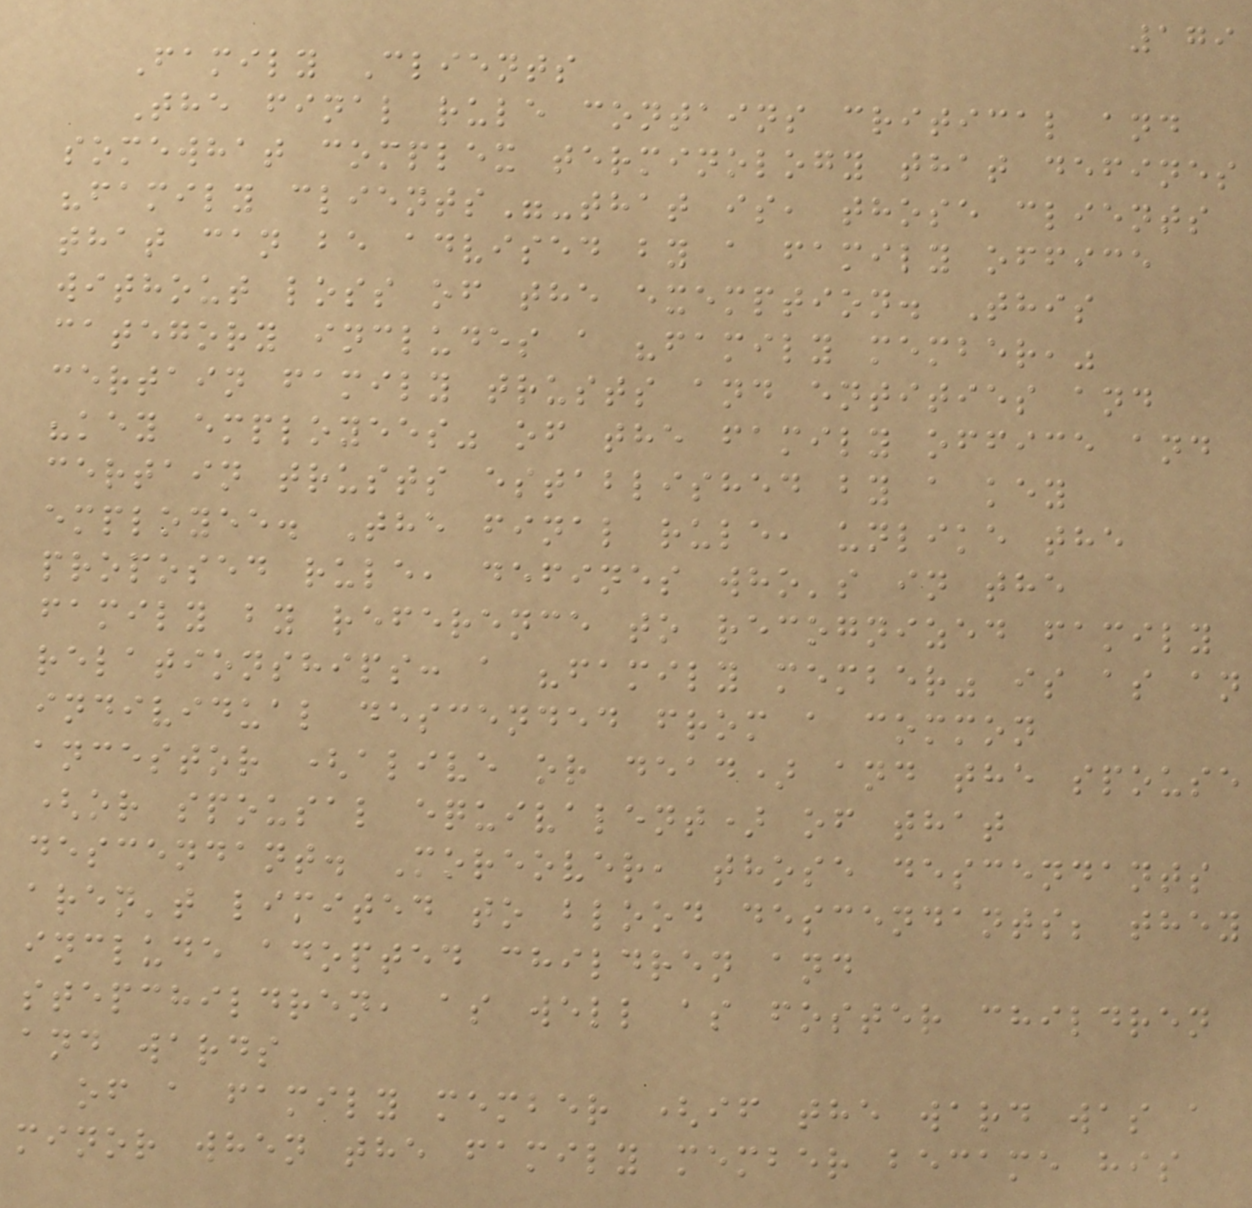179
Family Clients
The final rule contains critical and
somewhat complex terminology that defines
"family clients"-that is, those clients
that can be advised by a family office
without loss of the exemption. This
category includes a "family member,"
certain family trusts and entities and
"key employees" of the family office and
certain trusts established by a key
employee. The final rule, unlike the
proposed rule, defines who's in the
family by reference to recognized family
relationships: a "family member" is as an
individual descended from a common
ancestor (alive or dead) and the spouse
(or spousal equivalent) of that
descendant. Moreover, those descendants
aren't limited to blood descendants; they
include adopted children and
stepchildren, as well as foster children
and wards
of a family member (if the ward was a
minor when the family member became his
